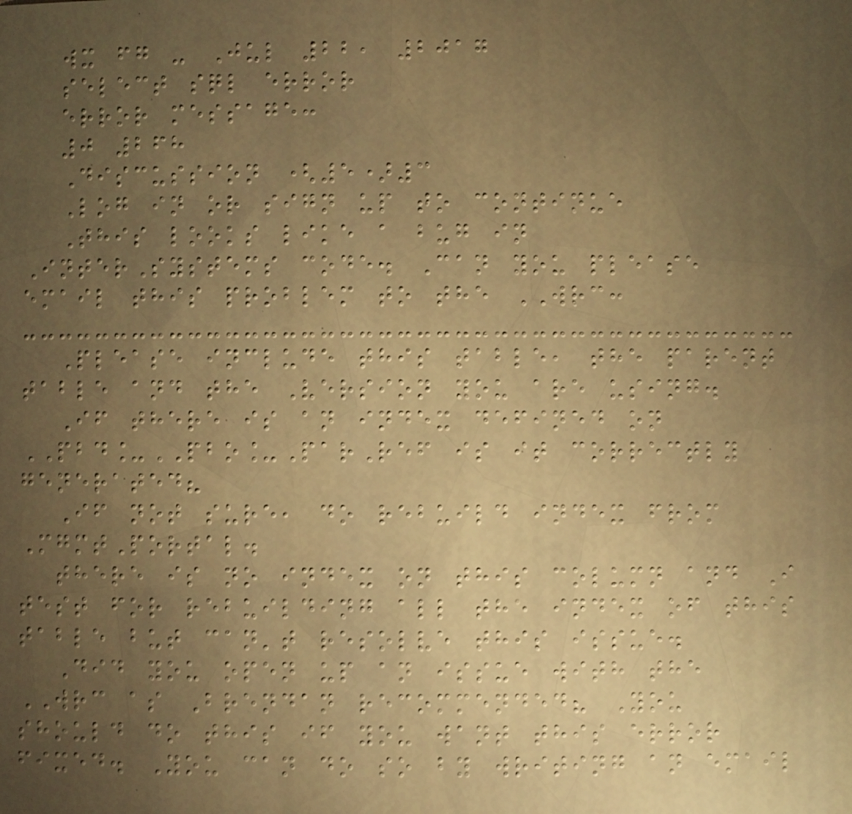wx fg - Jul 22, 2017
select sql error
error message:
0 268
Discussion (5)3
Log in or sign up to continue
This looks like a bug in
InterSystems code. Can you please
email this problem to the WRC:
Please include this table, the parent
table and the Version you are using.
If there is an index defined on
PBD_PBO_ParRef is it correctly
generated?
If not sure, do rebuild index from
MgmtPortal.
there is no index on this column and I
test for rebuilding all the index of this
table but can't resolve this issue.
Did you open up an issue with the
WRC as Brendan recommended? You
should do this if you want this error
fixed. You can do so by writing an email
